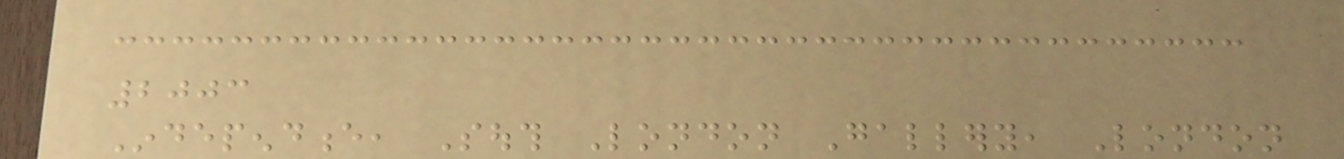2003
Independence, South London Gallery, London
